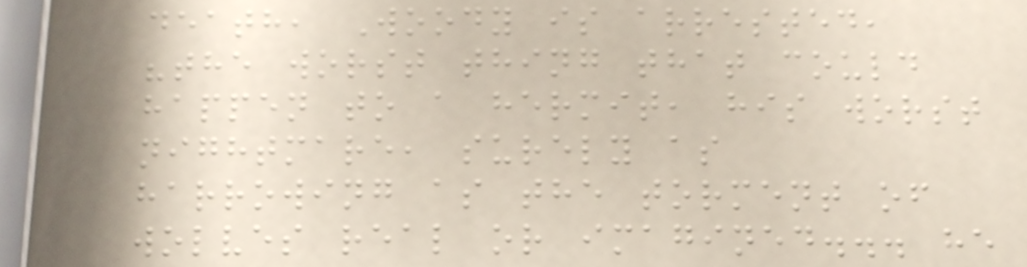death, Woody is arrested,
"the worst thing that could
happen to a hermit, his worst
nightmare, surely as
harrowing as the torment of
wolves real or imagined... he
